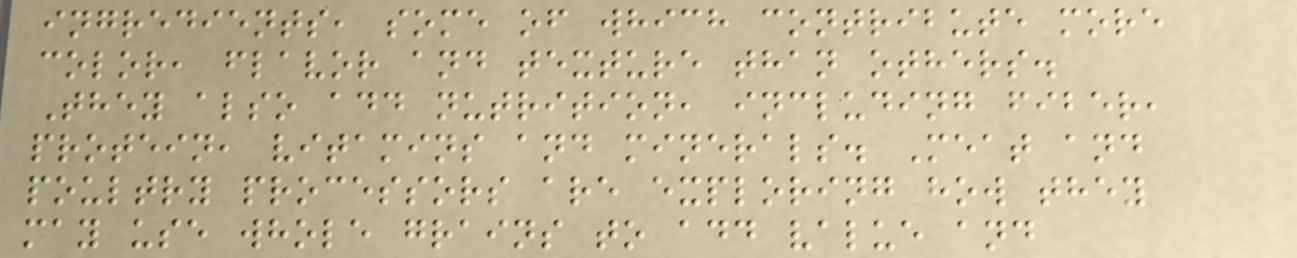ingredients, some of which contribute more
color, flavor and texture than others.
They also add nutrition, including fiber,
protein, vitamins and minerals. Meat and
poultry processors are exploring how they
may use whole grains to add value and
